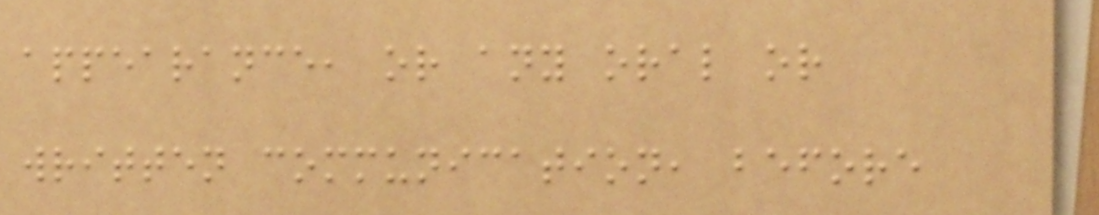appearance, or any oral or
written communication, before
